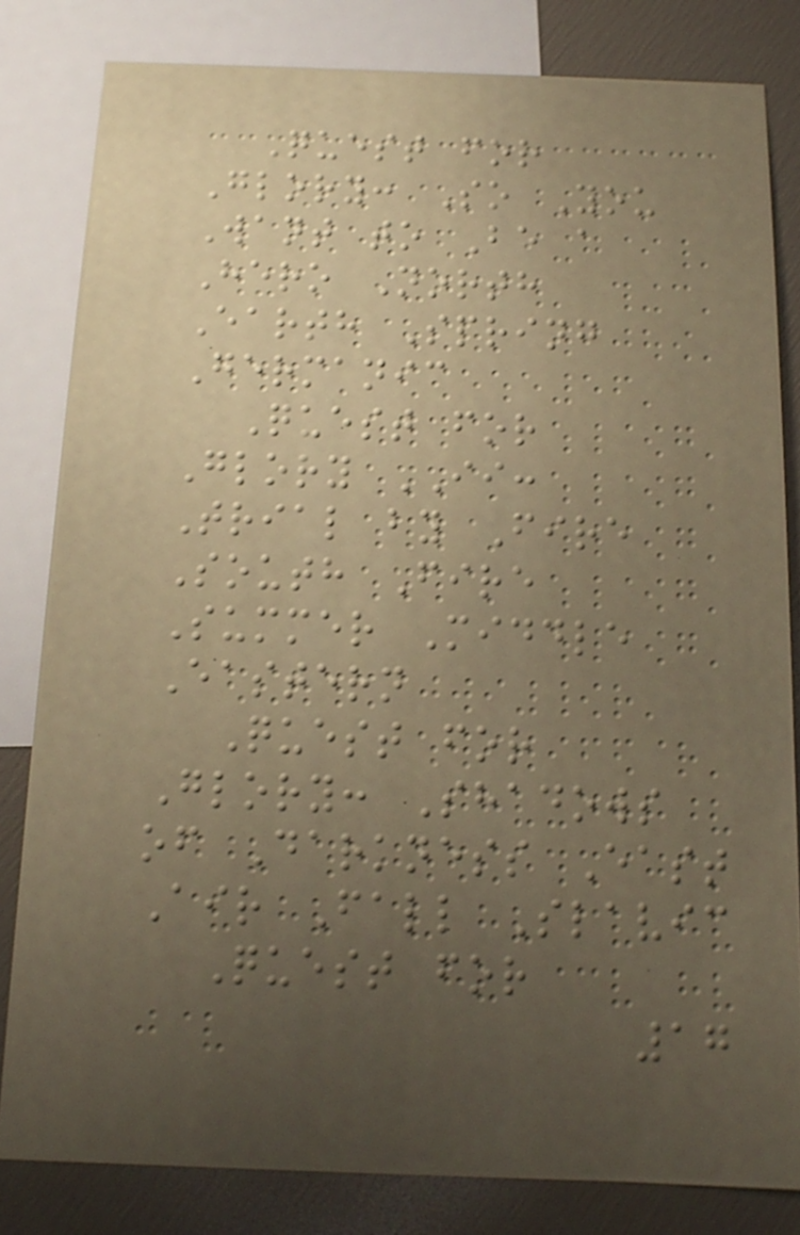Quest for
Glory: So You
Want to Be a
Hero North
Earth Spring
Germanic
Quest for
Glory II:
Trial by Fire
South Fire
Summer Middle
Eastern
Quest for
Glory: Shadows
of Darkness East
Air Fall Slavic
Quest for
17
